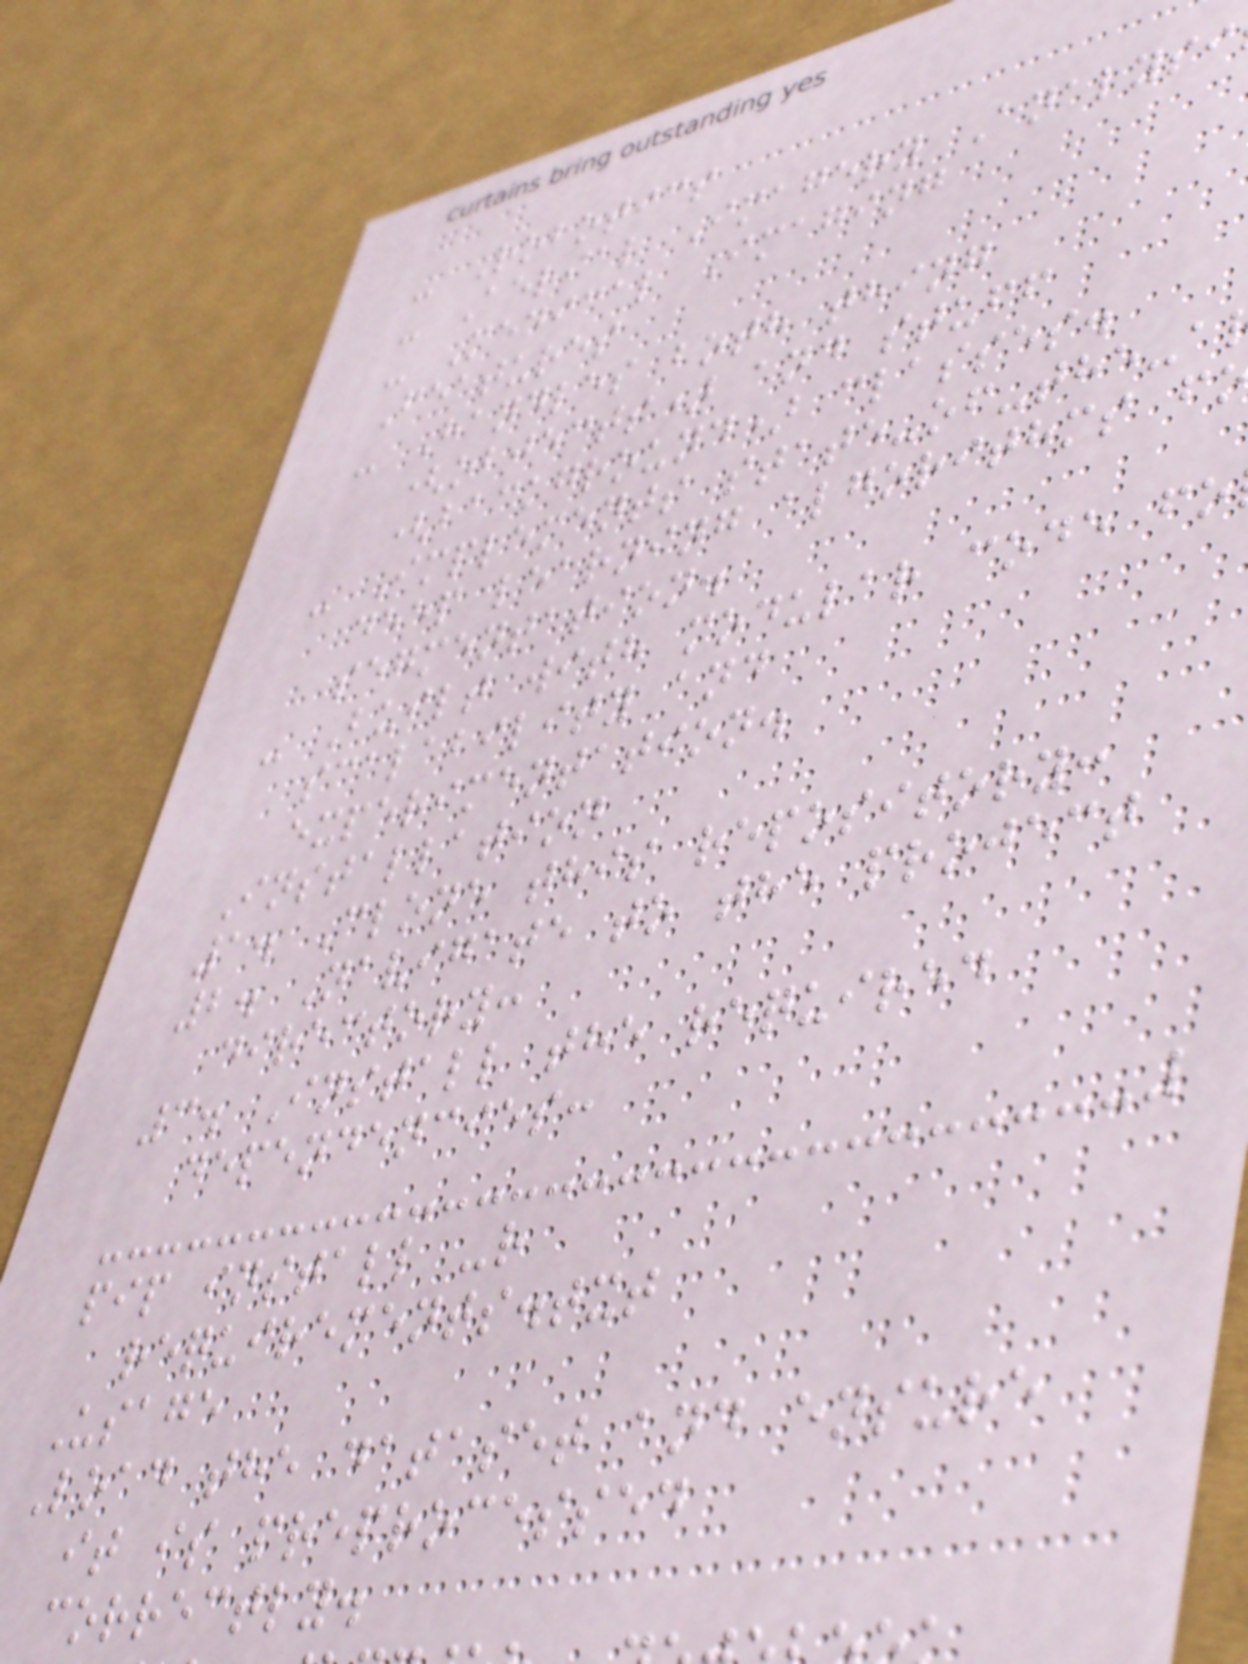- Robotics
- Aerial Imagery Analysi
- Medical Imaging
Features
- Handles both thing
(objects) and stuff
(background) classes.
- Implements state-of-the-a
deep learning algorithms f
segmentation.
- Built with modular code fo
scalability and
experimentation.
Installation
1. Clone this repository:
2. Navigate to the project
directory:
3. Install the required
dependencies:
pip install -r
requirements.txt
Usage
Load the dataset and ensure
it is preprocessed
correctly.
